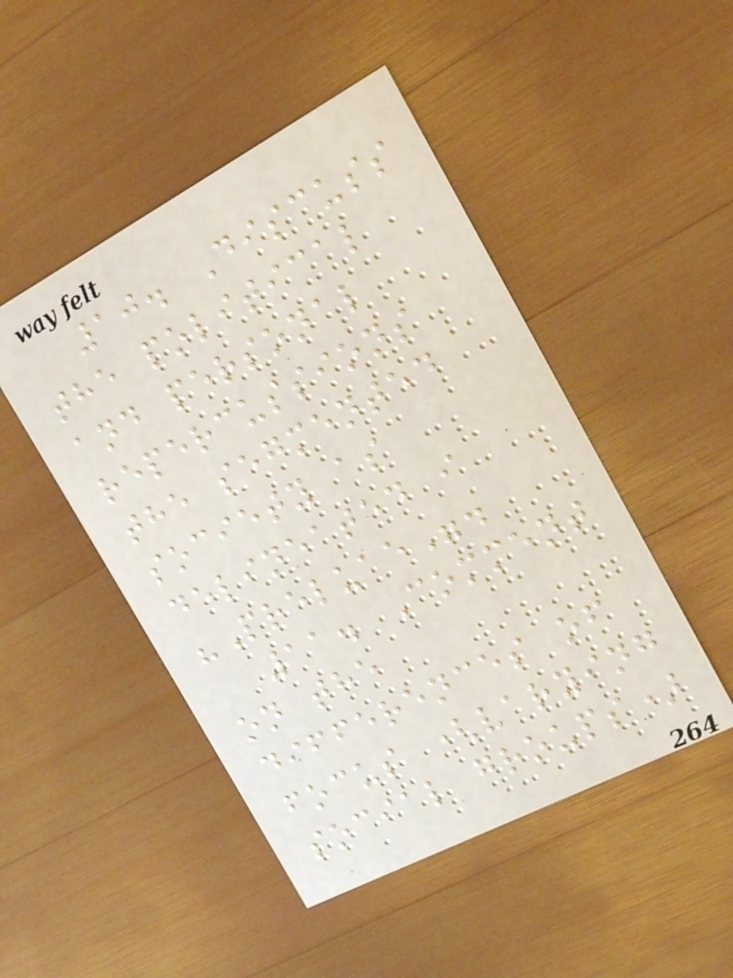10. Discuss
the political
and personal
repercussions
the segmented
society as
delineated i
"Preluae".
11. Comment
on the
differences of
focus (varying
social groups)
